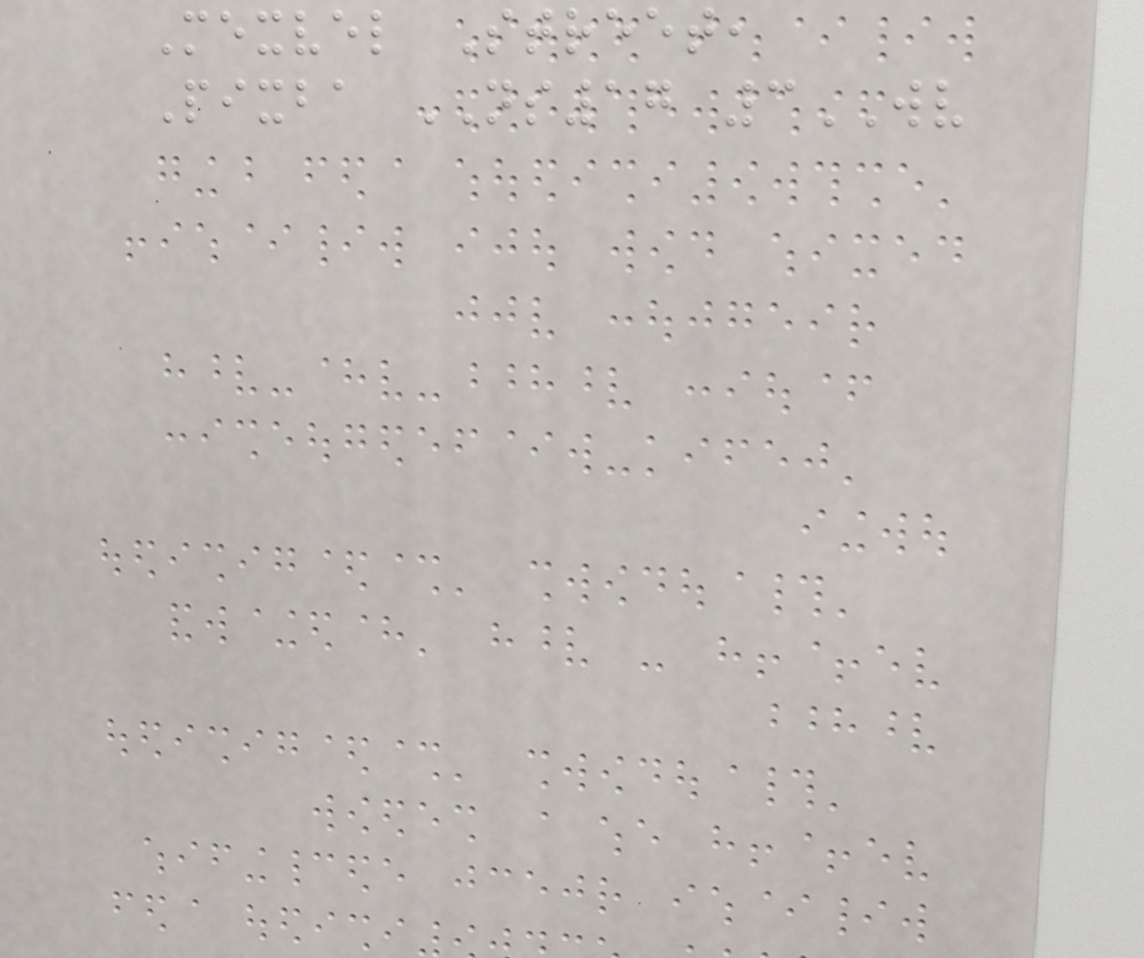Mexvel Street,
Pixba NS17 3WV
